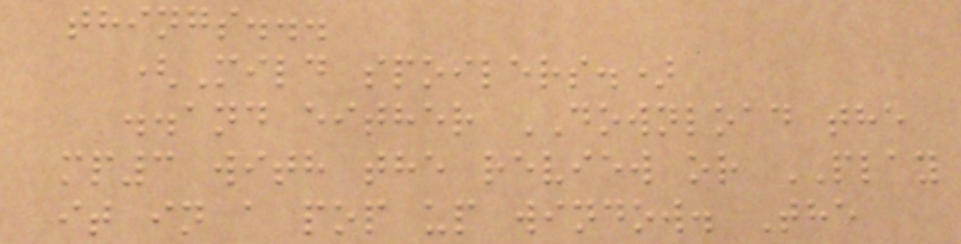things...
(Mild spoilers.)
..and either DOWNLOAD the
mp3 with the review or PLAY
it in a pop up window. The
